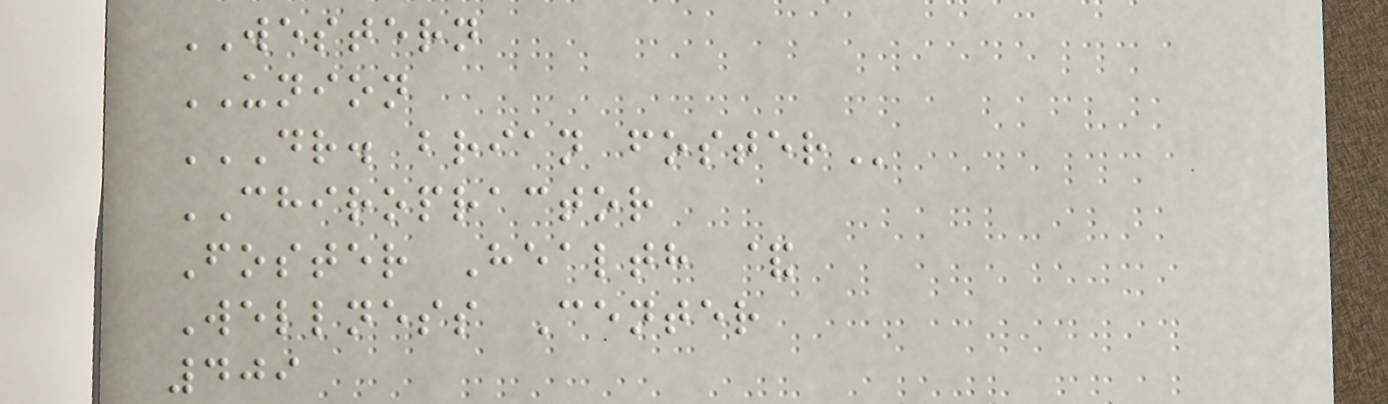WESTERN
UNION
DR. BRIAN FOSTER
CHIROPRACTOR
Foster Health &
Wellness Center
409
